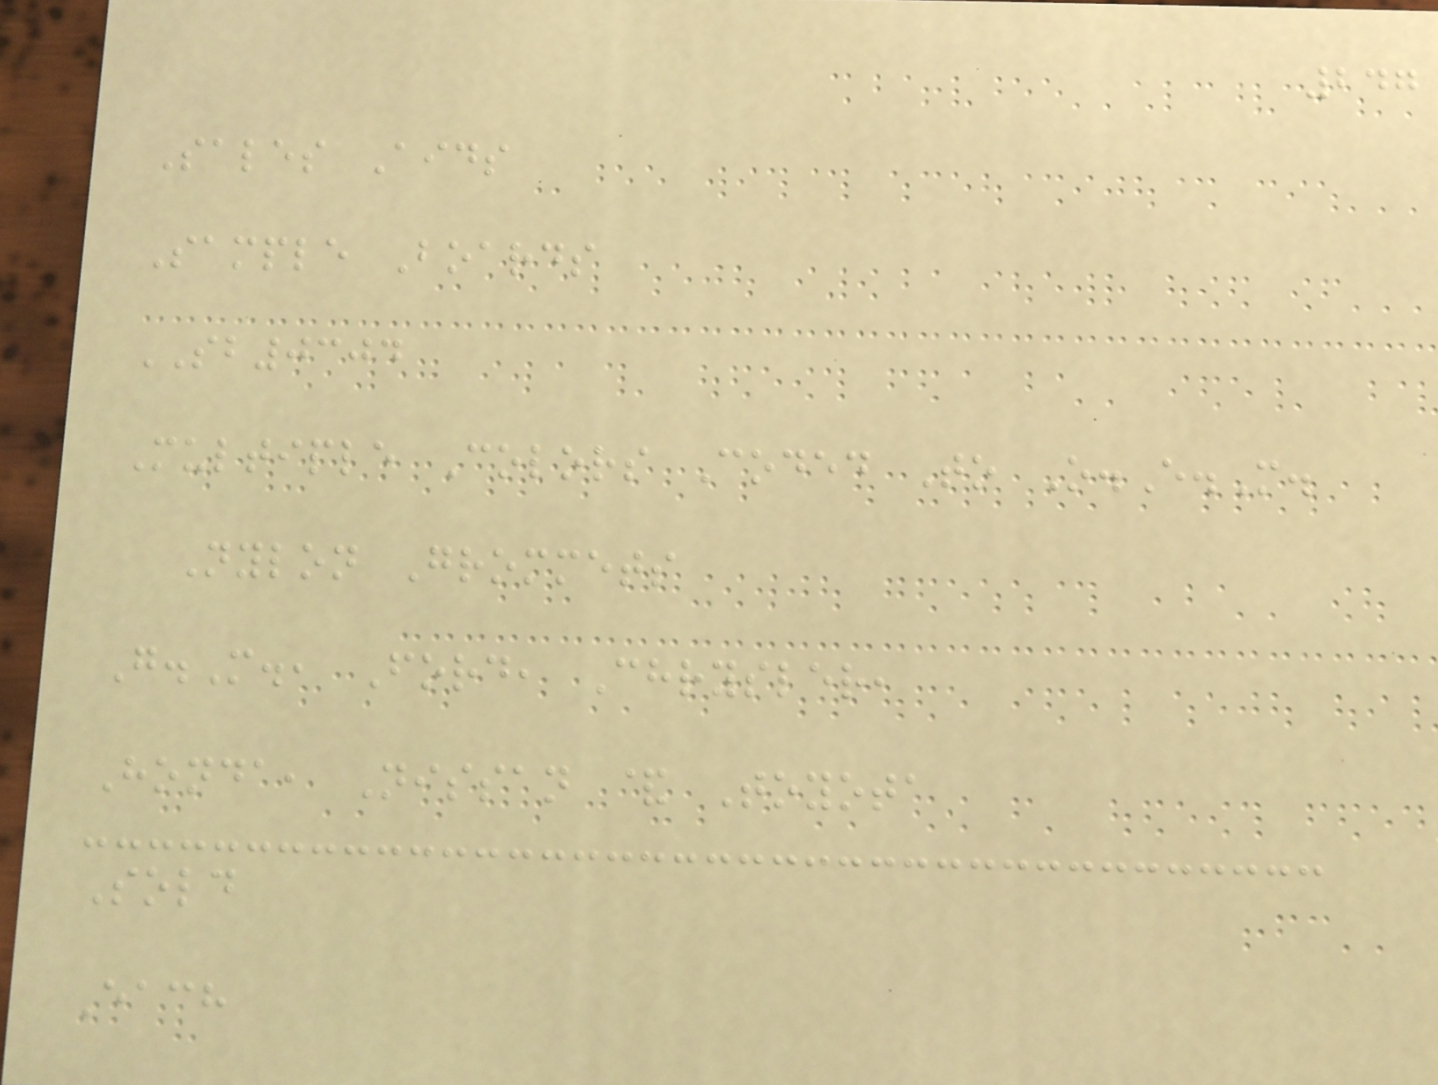247
Sales Aids
Sample Boards
SB0304
Multiple Colors Coded To O.E.M.
Nylon Grommets
G.M., Ford, Chrysler,
Honda, Nissan & Toyota
Sold
Each
